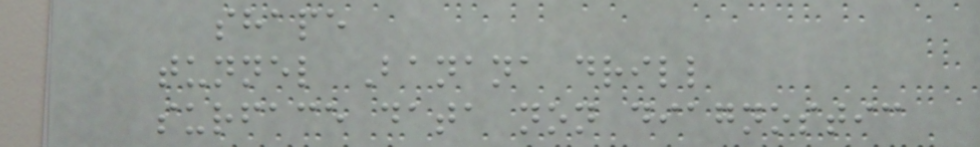shape
tunnel Banana drill
surface data non diagnostic
